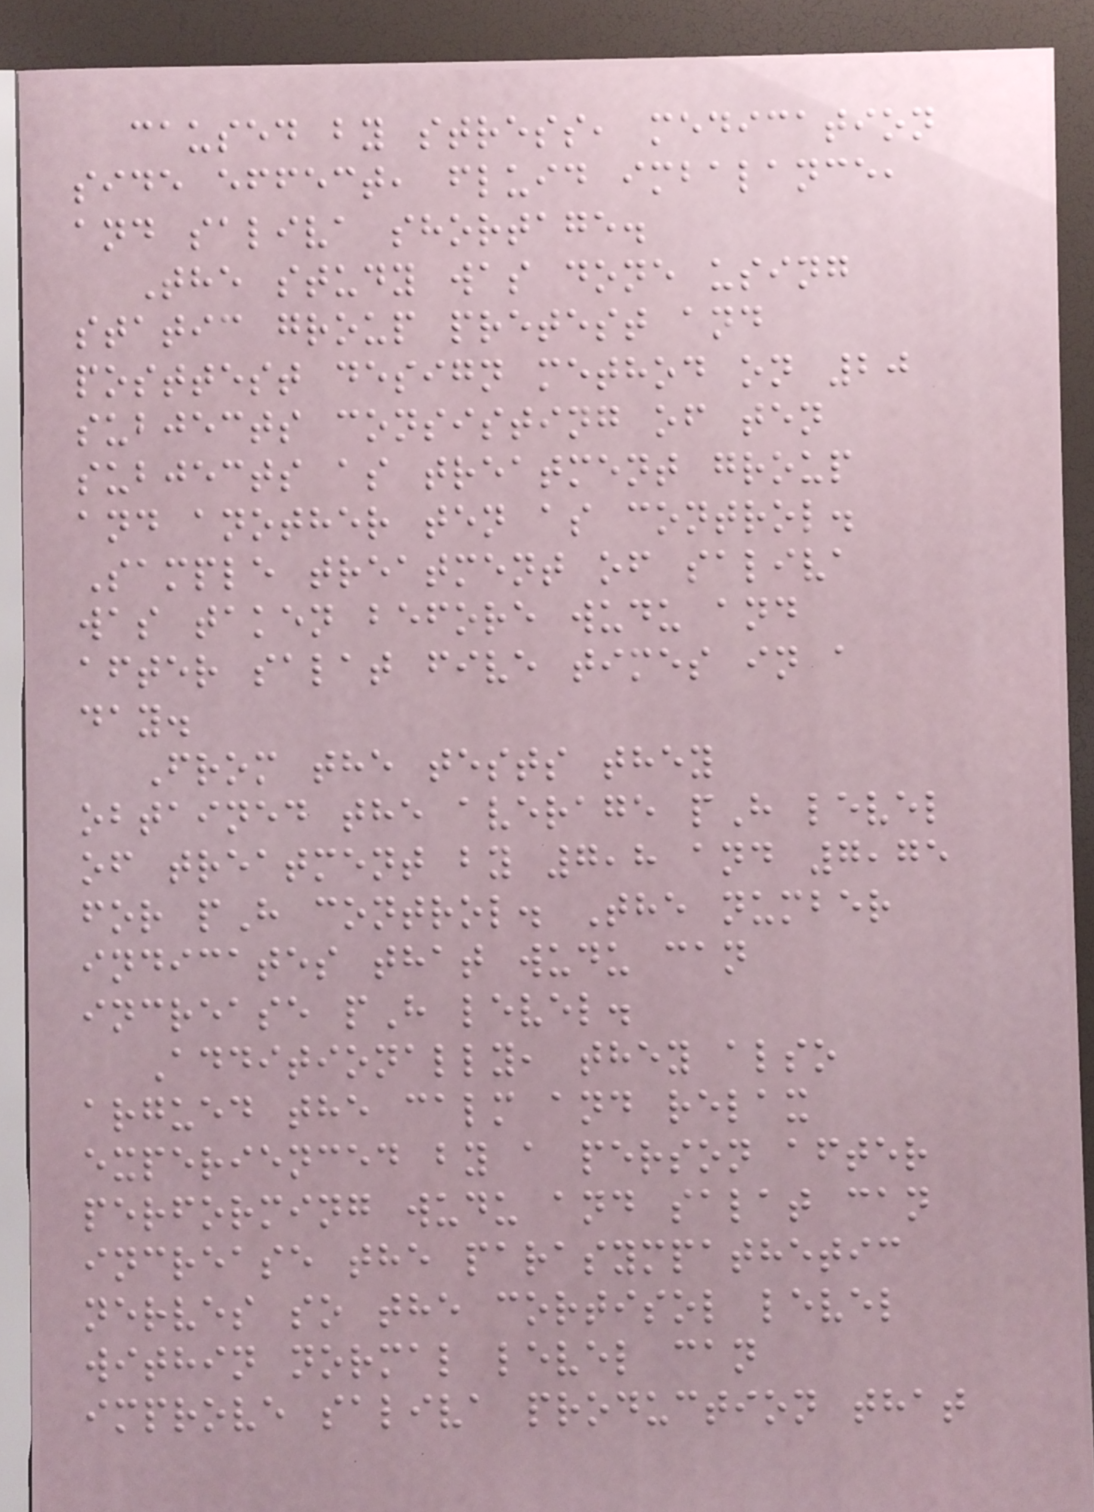caused by stress, medication
side effect, fluid imbalance,
and saliva shortage.
The study was done using
static group pretest and
posttest design method on 20
subjects consisting of ten
subjects as treatment group
and another ten as control.
Sample treatment of saliva
was taken before wudu and
after salat five times in a
day.
From the tests they
obtained the average pH level
of treatment by 7,8 and 7,75
for pH control. The number
indicates that wudu can
increase pH level.
Additionally, they also
argued the calm and relax
experienced by a person after
performing wudu and salat can
increase the parasympathetic
nerves so the cortisol level
within normal level can
improve saliva production that
